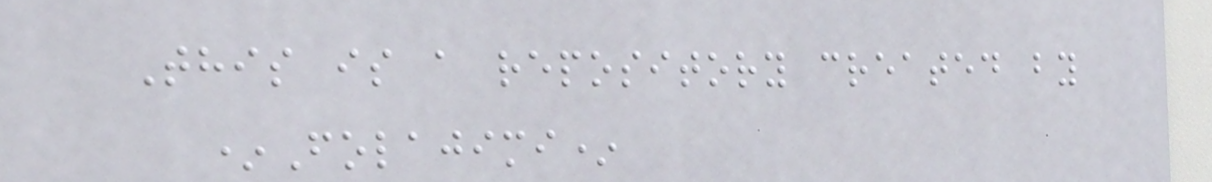This is a repository created by
*Folajimi*
